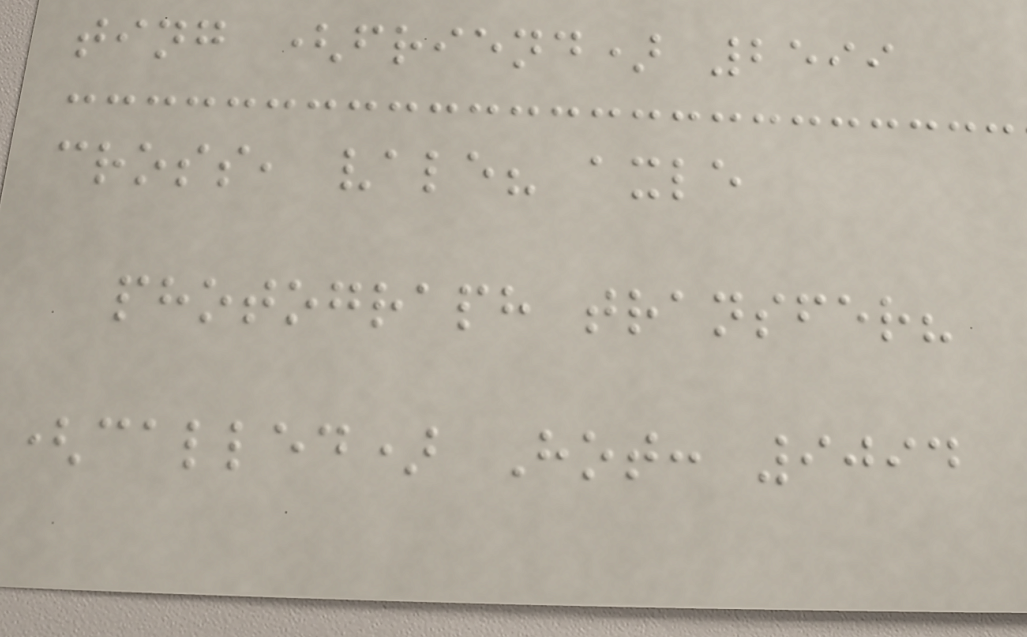ting (friend) 2599
cross, vale? axle
photograph transfer?
(called) Hot: 9094
